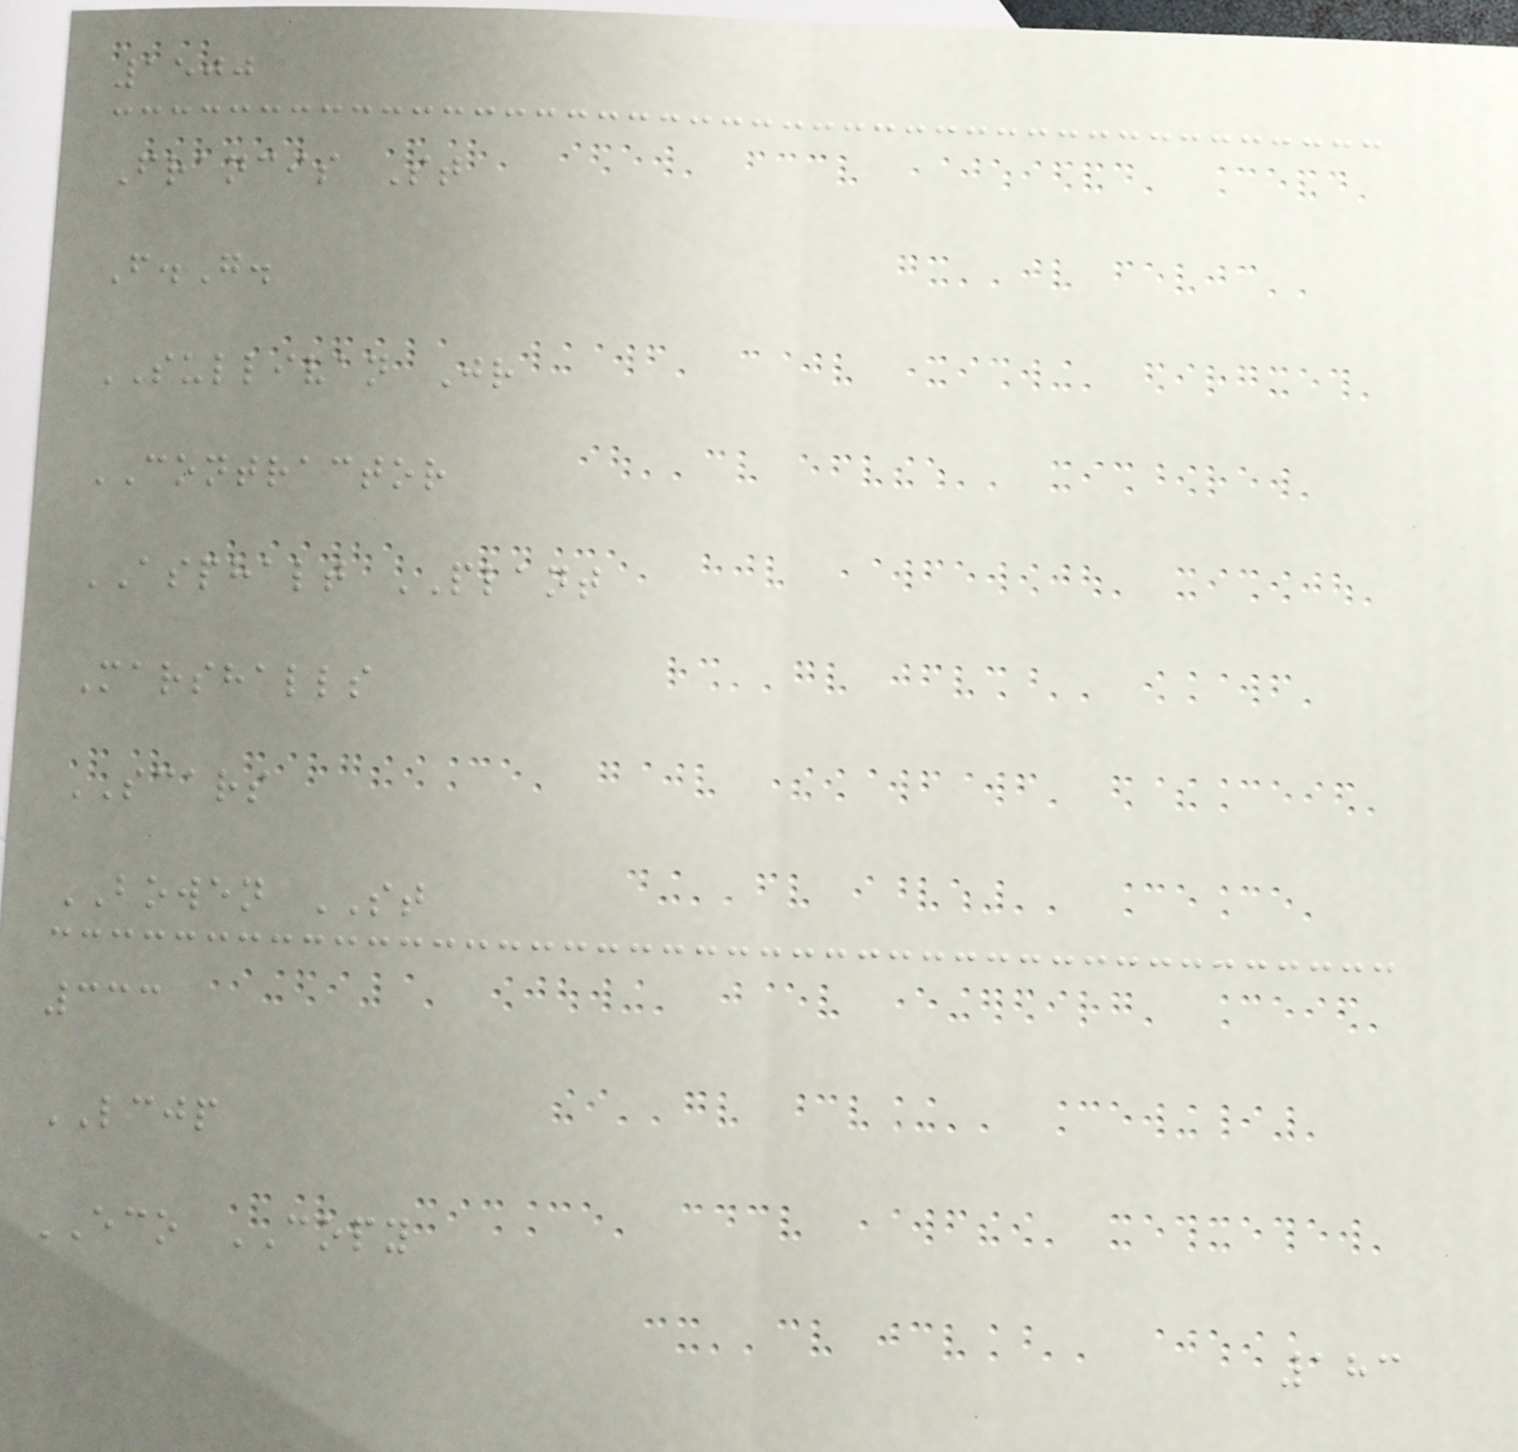1500
Francis St
F.G.
SULLIVAN Jr
CONTRACTOR
ASPHALT PLANT
Marshalls
SCARS
BOWEN ST
333
LCJP
ECO COPY
183
